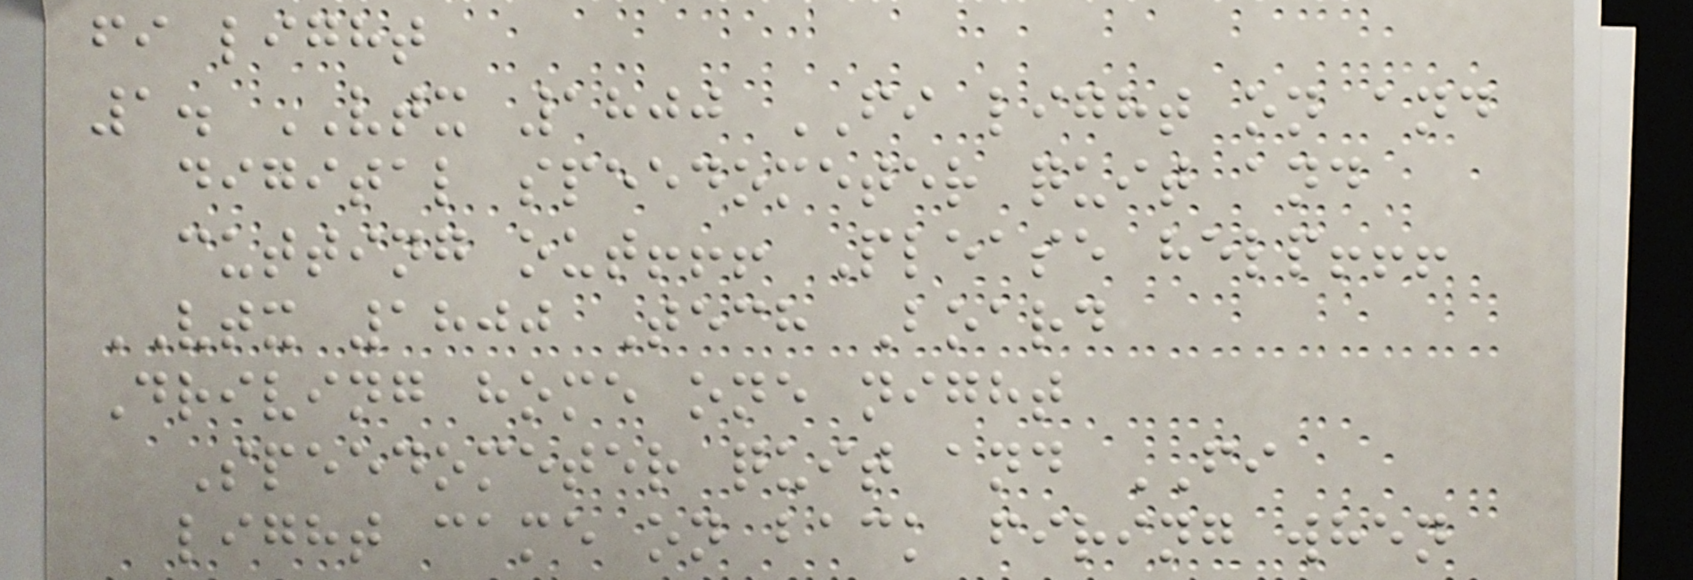fi light
1. VTX 1800 FI light on and
digital speedometer quit and
cutting out!!! Please help!!!
VTX 1800 Tech Board
Driving home one night
Speedometer quit and FI
light came on back firing when
